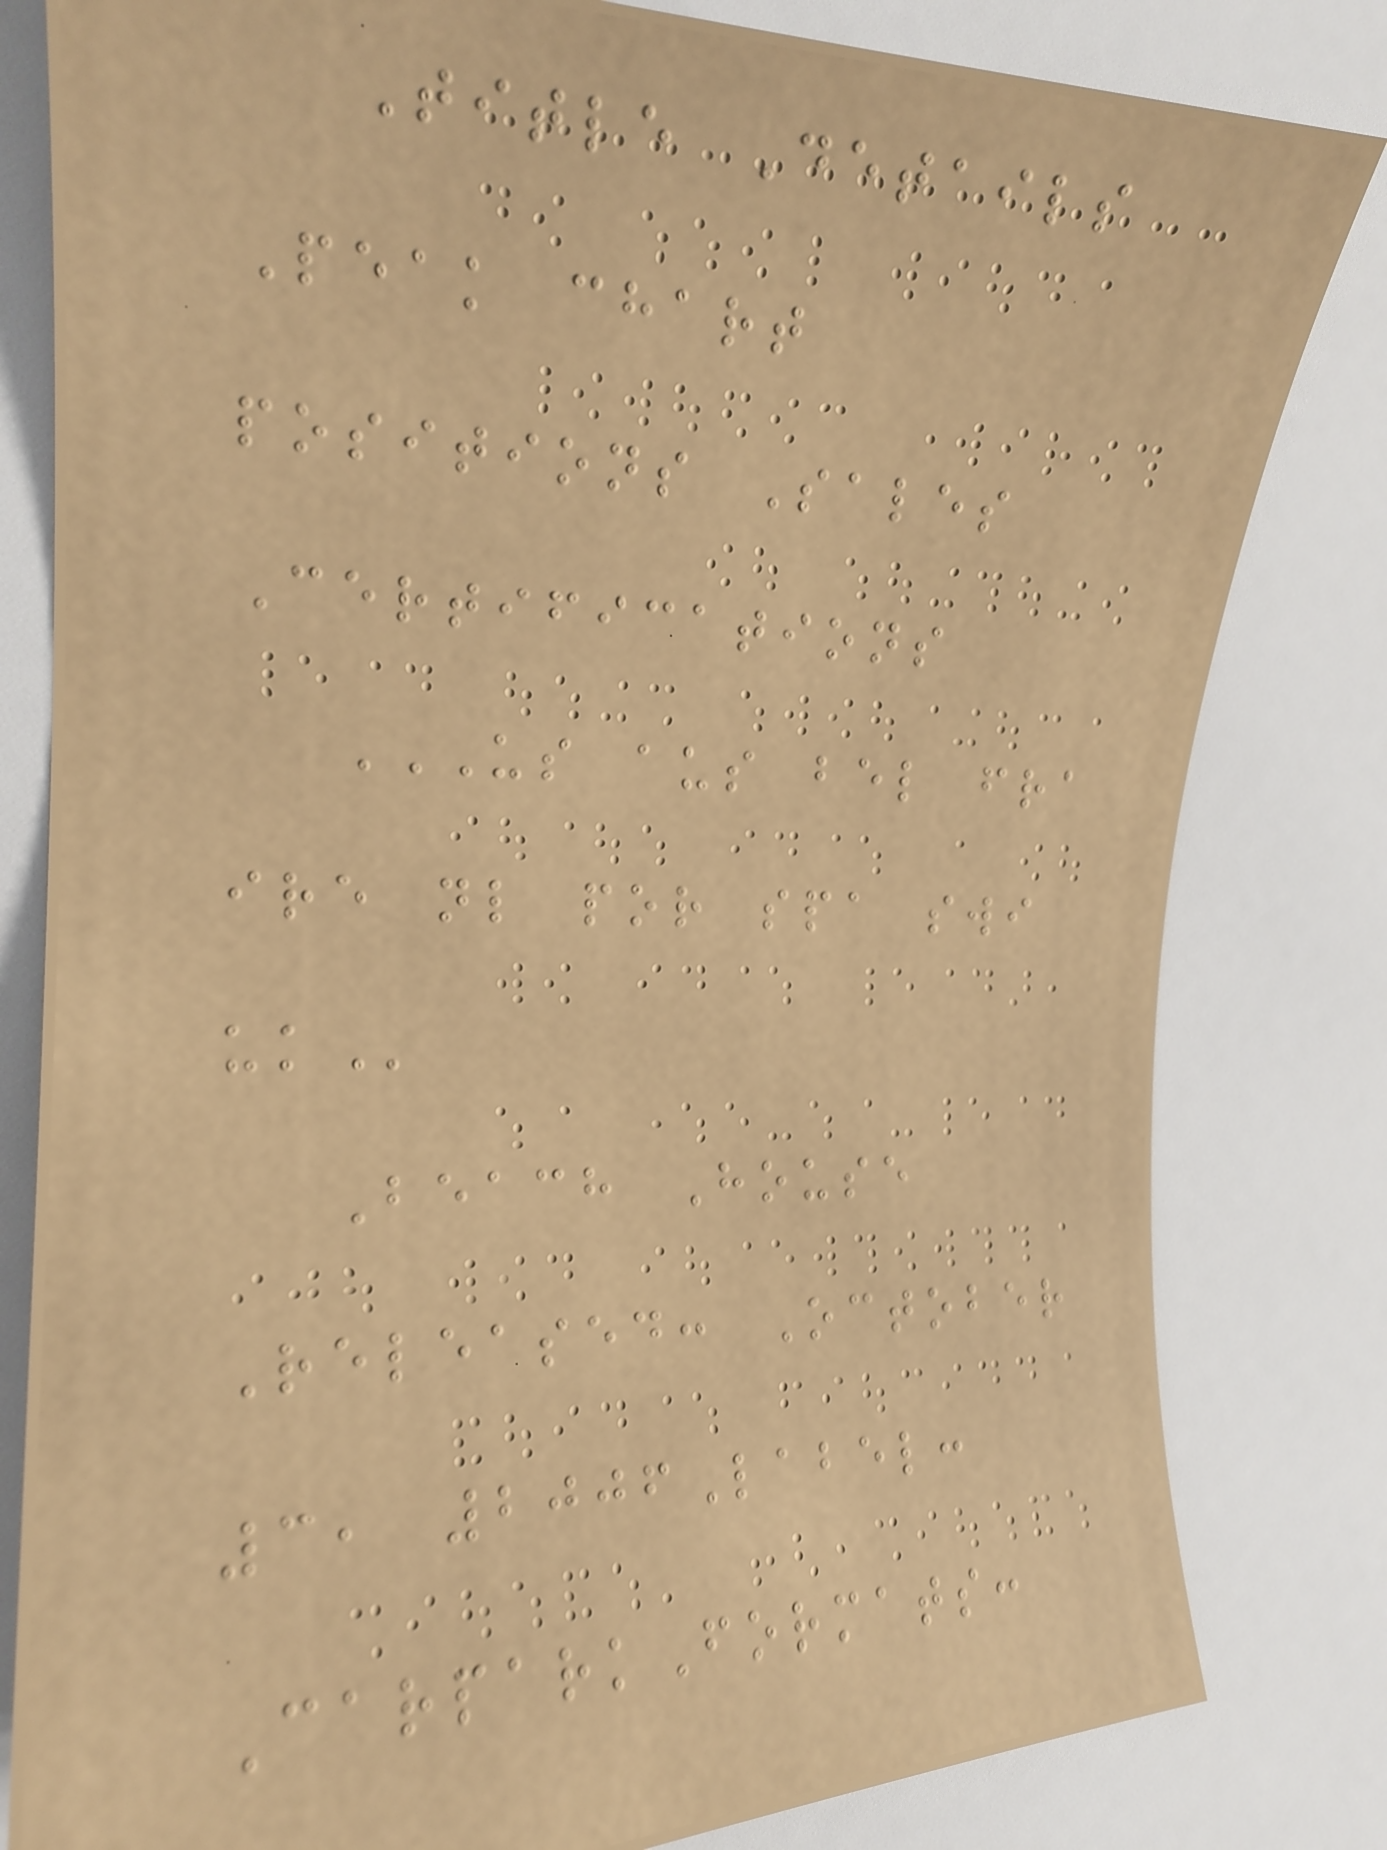Title Details
Peak chart
positions Sales
Certifications
US AUS BEL FRA
IRE NL POR SPA SWI
UK
Beach House
Released: October
3, 2006Label:
CarparkFormats:
